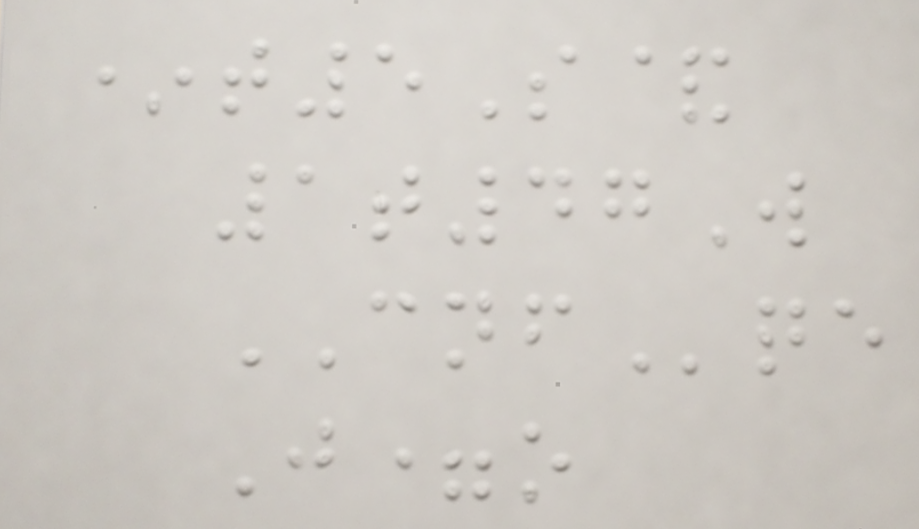*t5S&
1t47W
CNFqe
J=o
